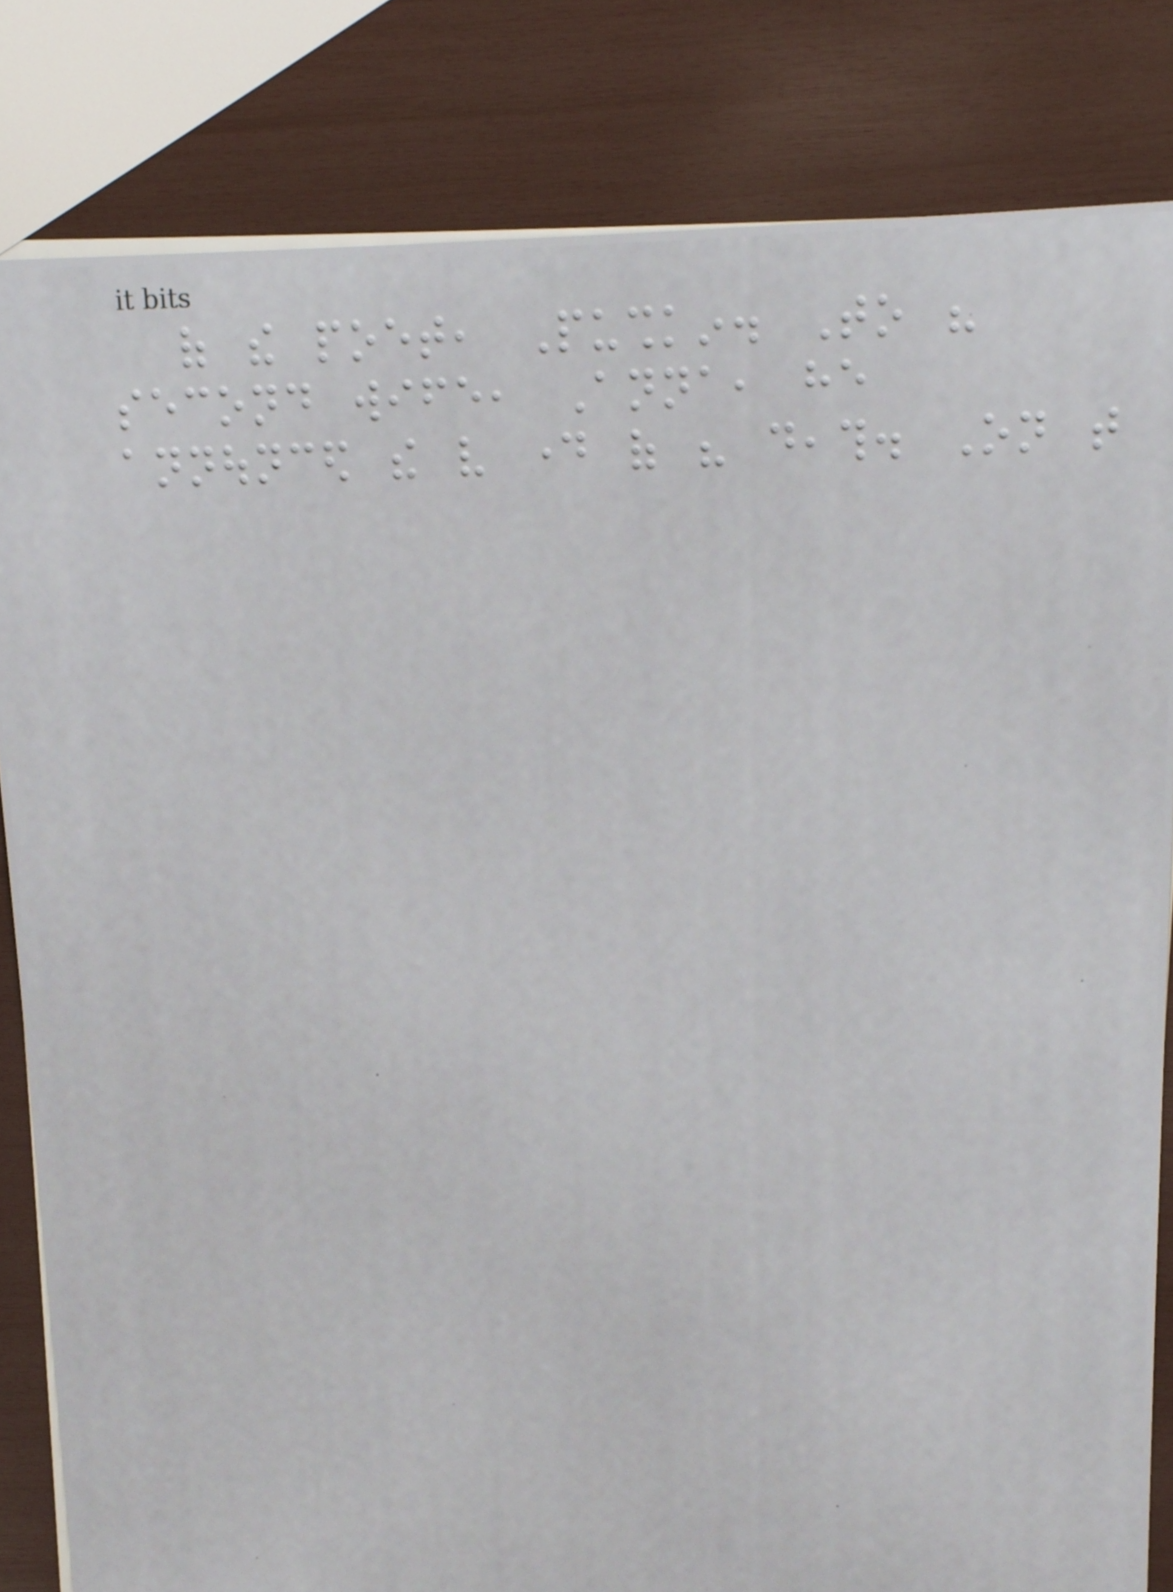of the poet, Pushkin. To his
second wife, Anna, he
announced the very day of his death. On that
